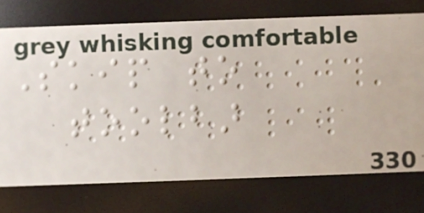Skip to
toolbar
